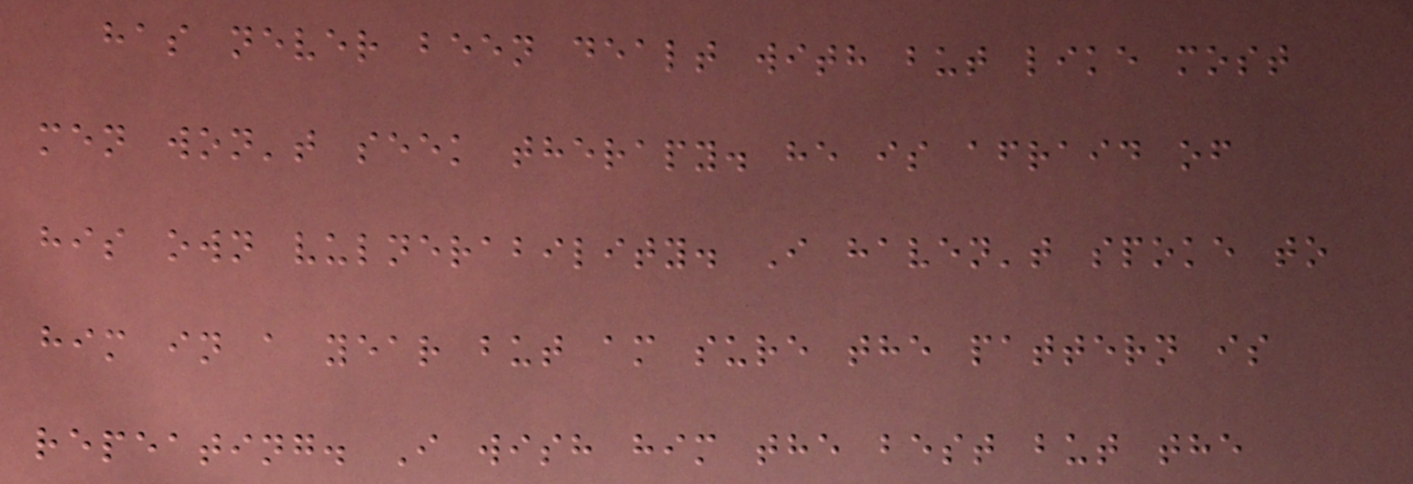has never been dealt with but like most
men won't seek therapy. he is afraid of
his own vulnerability. I haven't spoke to
him in a year but am sure the pattern is
repeating. I wish him the best but the
